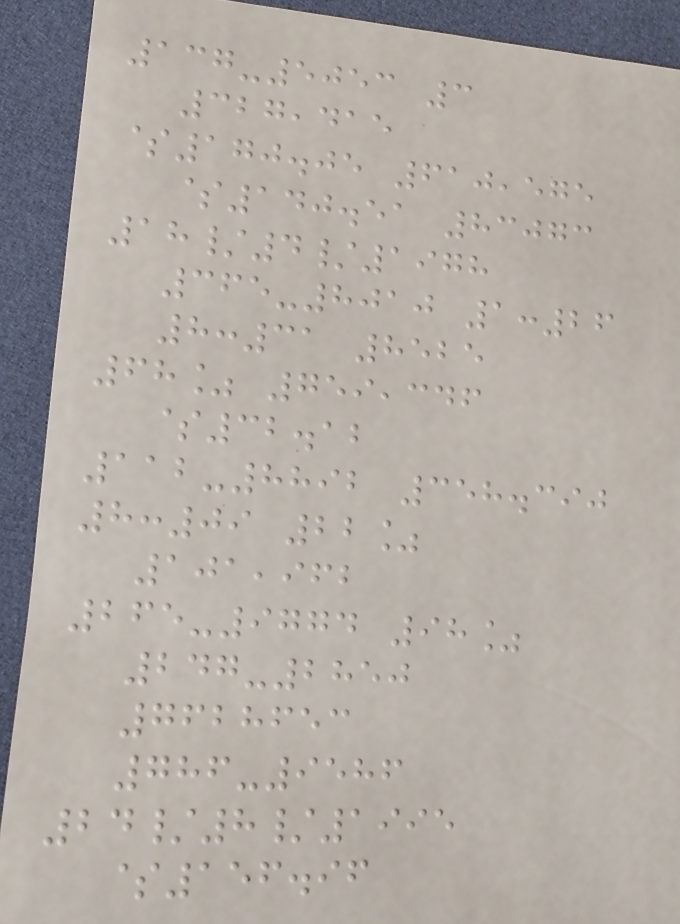137-5053 3
327,415
$170.05 610,575
$140.51 83073
18/4/1978
365-8010 1:26
8:31 8525
68% 759,346
$32.12
112-8892 358.390
8:09 22%
101,962
265-9774 98%
247-2850
7628653
786-9586
24/8/1995
$156.96
